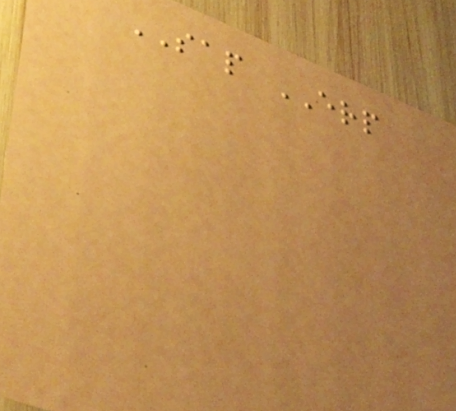SAP ERP
